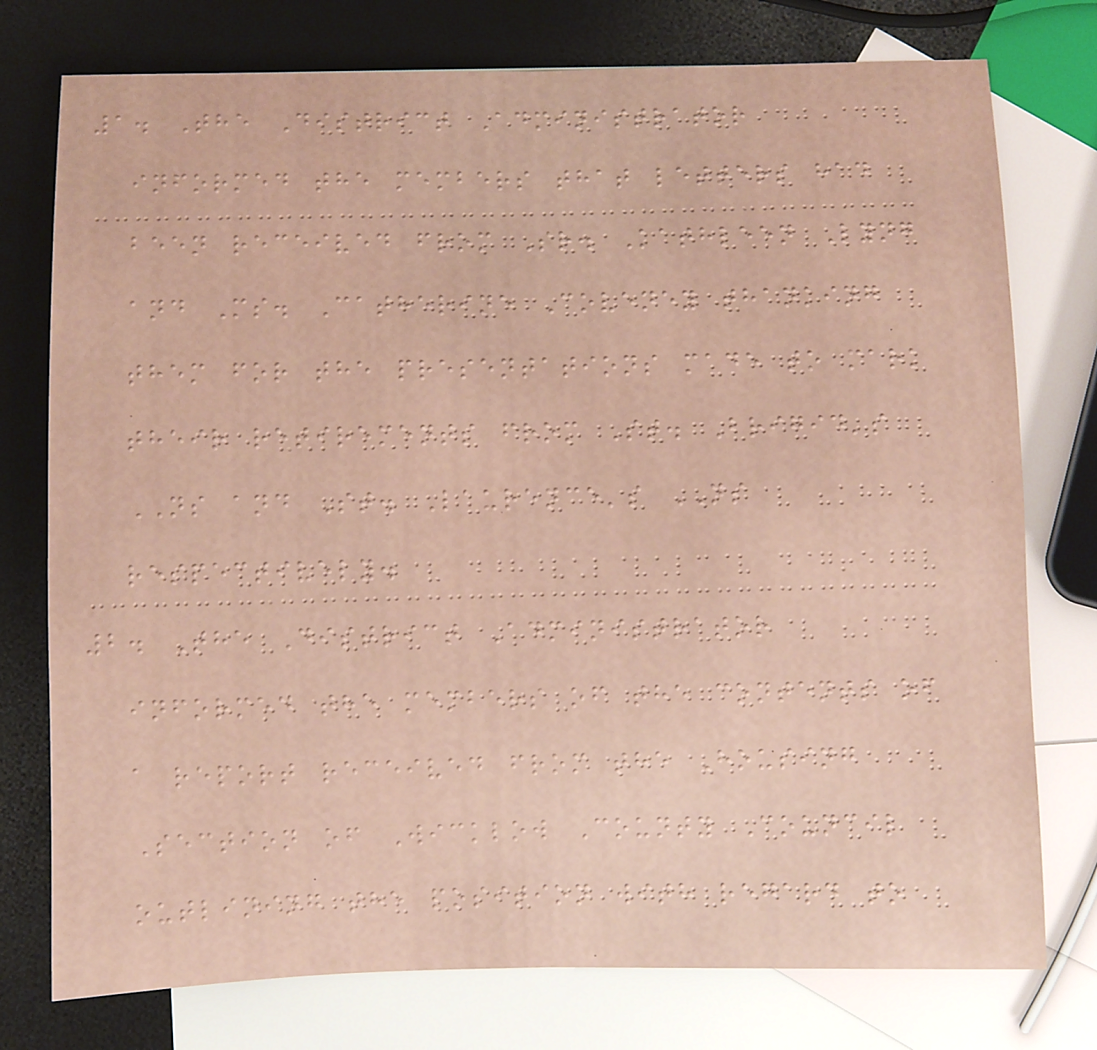1. The District Administrator
informed the members that letters had
been received from Sr. Kathleen Lyng
and Ms. Catherine Coveney thanking
them for the presentations made to mark
their retirements from St. Brigid's
NS and St. Laurence's NS
respectively.
2. The District Administrator
informed the members of the contents of
a report received from the Housing
Section of Wicklow County Council
outlining the position with regard to
